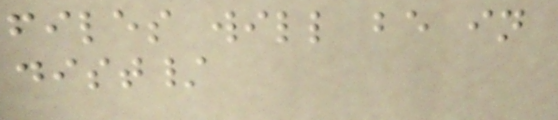files will be in
dist/
